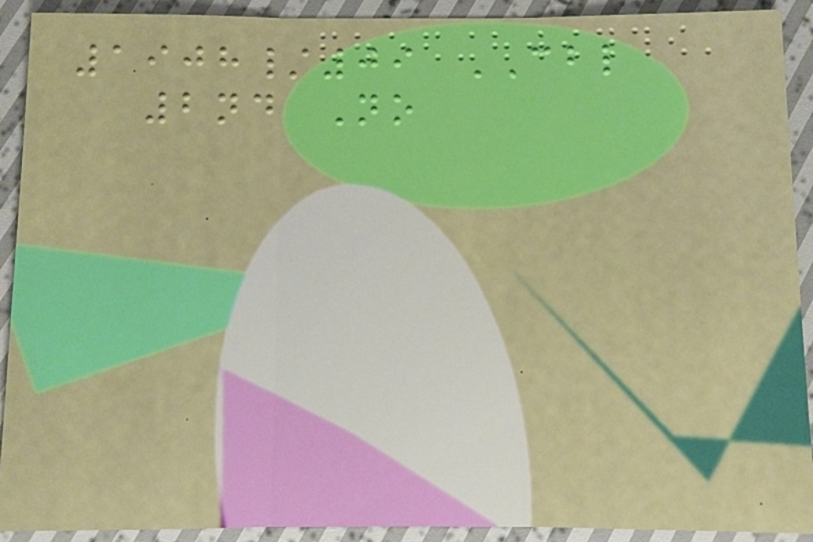1908/09 CBL
2nd No
